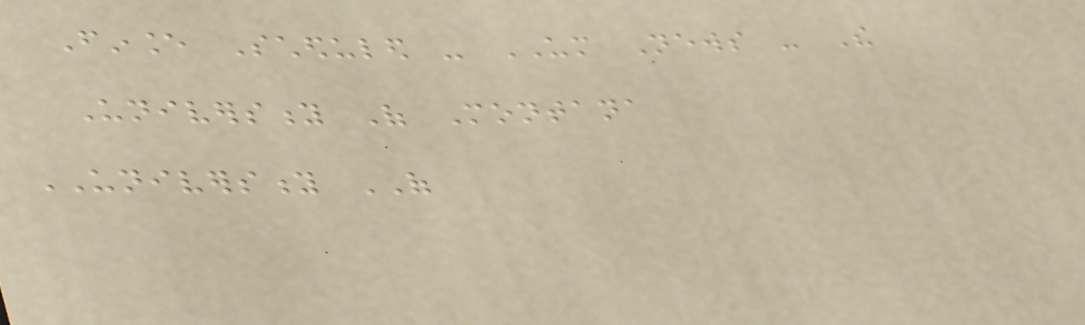Finance Scheduled - UM News - The
University Of Montana
UNIVERSITY OF
